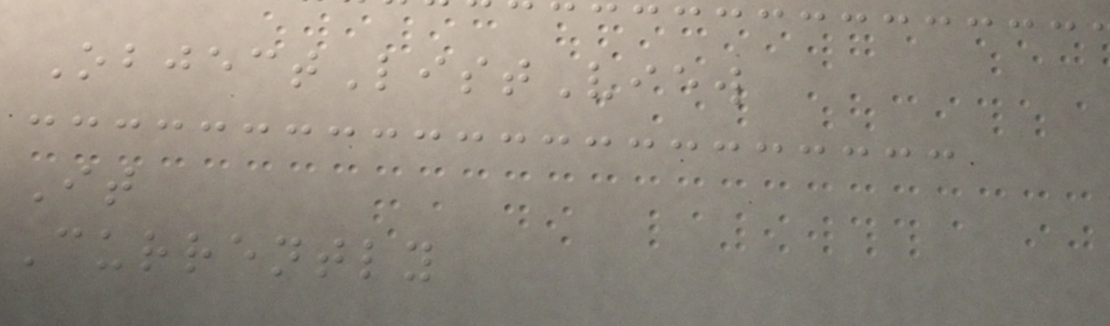ObjectListView
It
Currently
